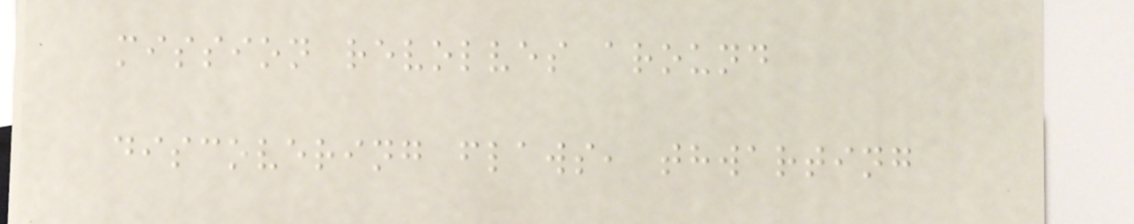mission revolves around
discovering flaws, thwarting
